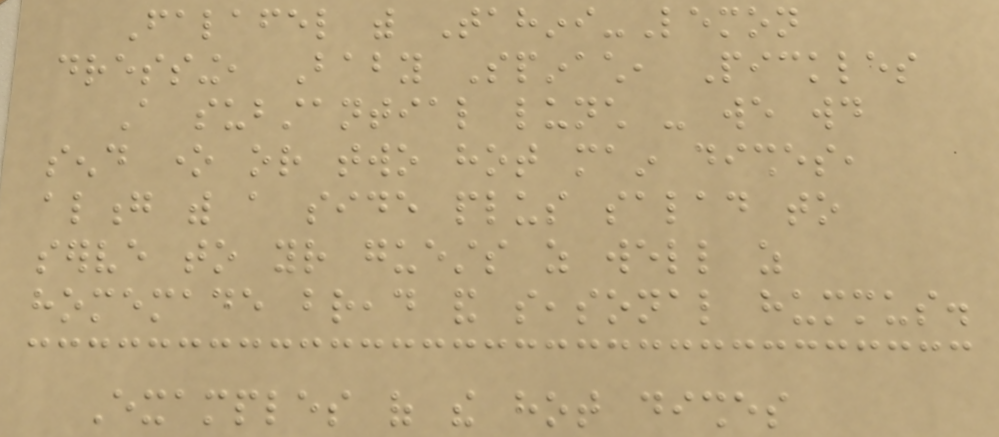Falafel with Tahini-Lemon
dressing, Baby Spinach, Pickles
A substantial lunch - we would
send one or two hot main dishes,
along with a side plus salad to
serve to your guests as well as
homemade bread and seasonal hummus.
Examples of the hot dishes
